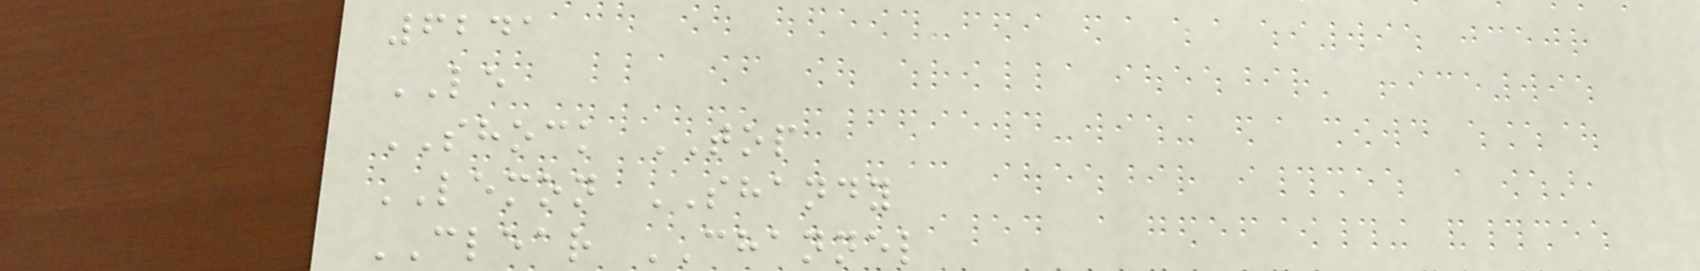6241
LE
SHOCK TOP
LEMON SHANDY
CLEAR CHANNEL
